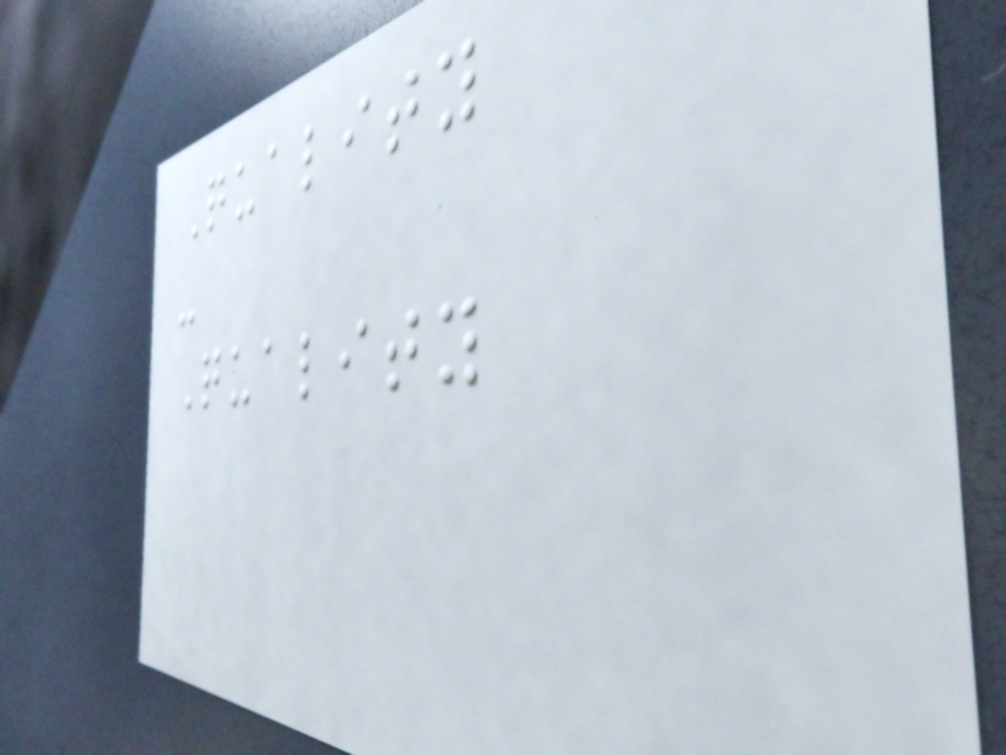Quality
-
Quality
